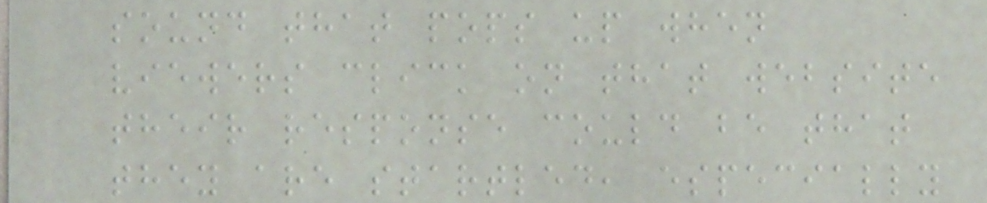sound that pops up when
viewers click on that website
their response could be that
they are startled, especially
